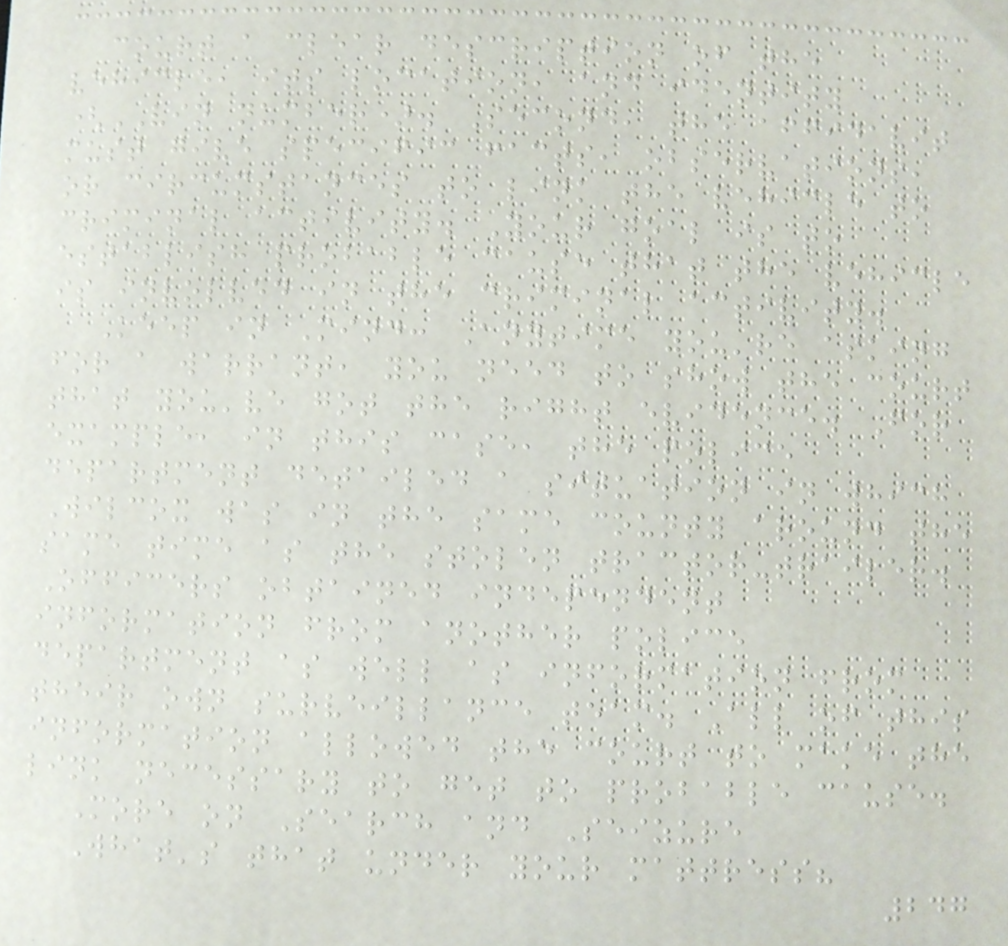court a clear description of the
vehicle, its location, and identity
(VIN number). Second, the affidavit
must give specific facts, observations,
or circumstances to link the vehicle to
criminal activity. Your goal is to
establish probable cause that the vehicle
is involved in the criminal activity.
Keep in Mind: Anytime you're asking
for a warrant, you need to show the court
that you've got the right evidence. For
example, in this case, the police
department detailed a situation in which
Wilcox was in the same county around the
same time as the stolen tractor-trailer.
Officers obtained independent
information from another police
department as well as information from
their own surveillance team. All of this
information allowed the court to make the
link necessary to get to probable cause.
More on Search and Seizure
What's that under your mattress?
247
